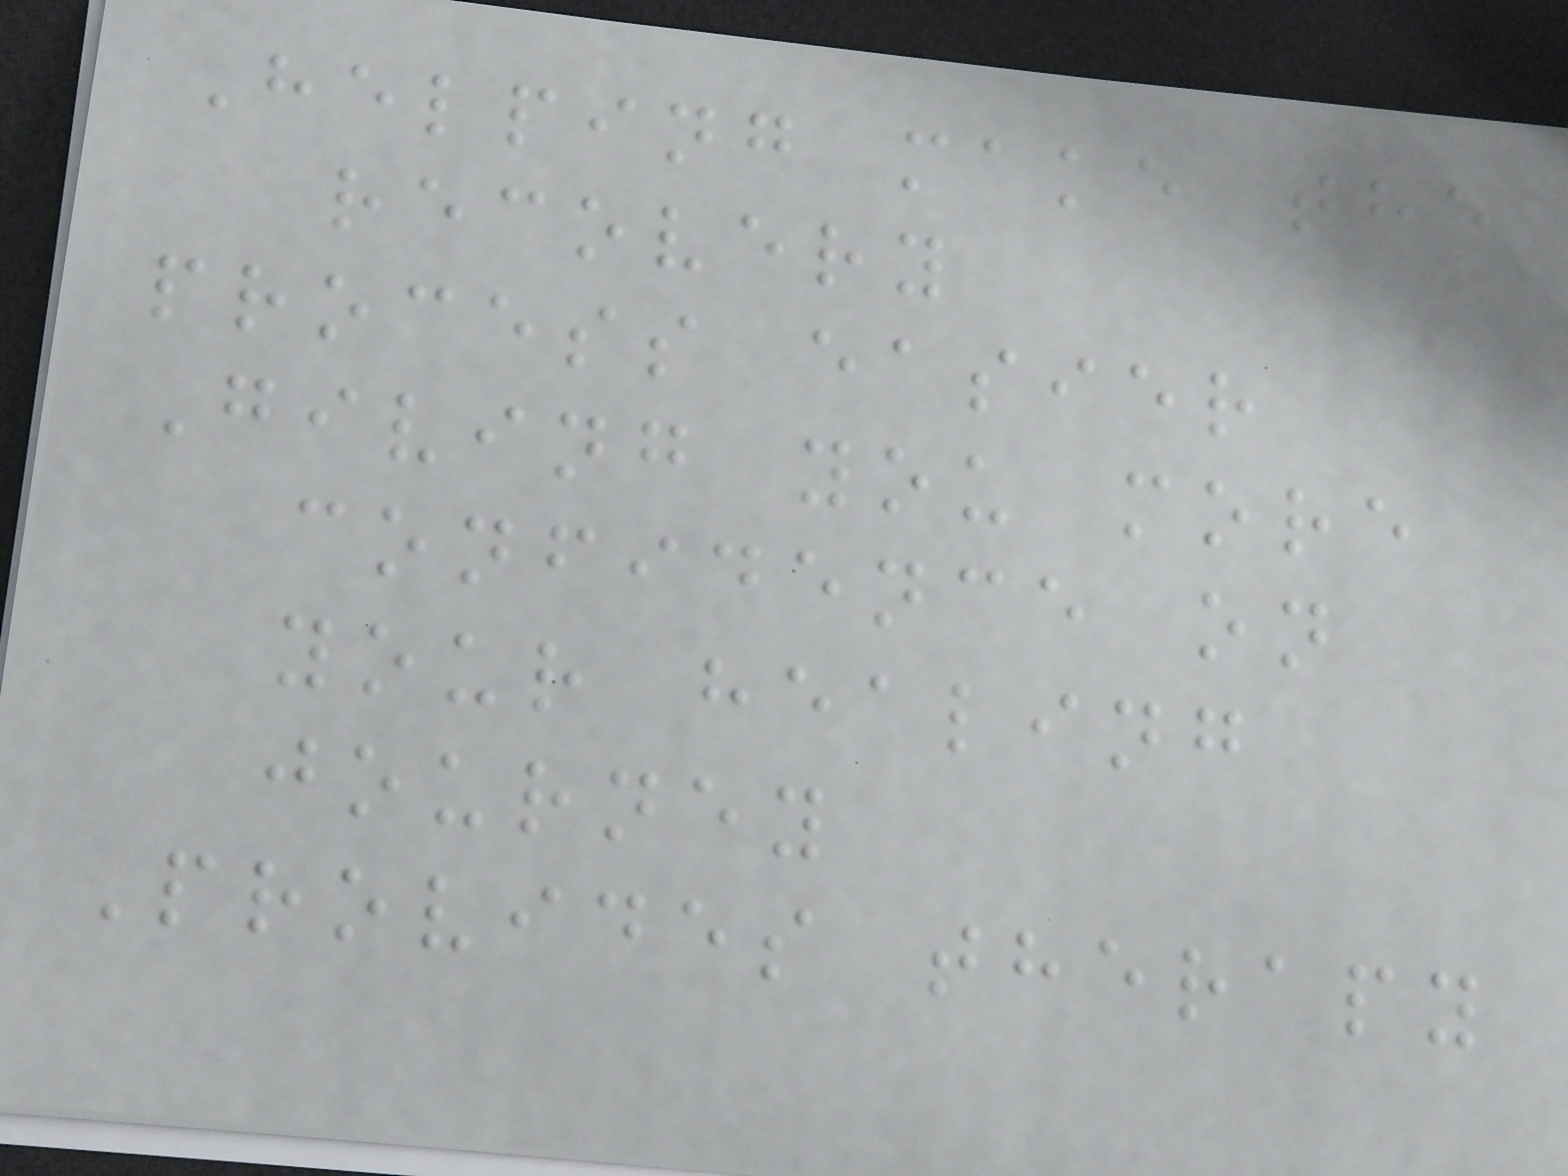Helping make the
recovery
process easier
Giving you more
confidence on
your healing
journey
Provides therapy
